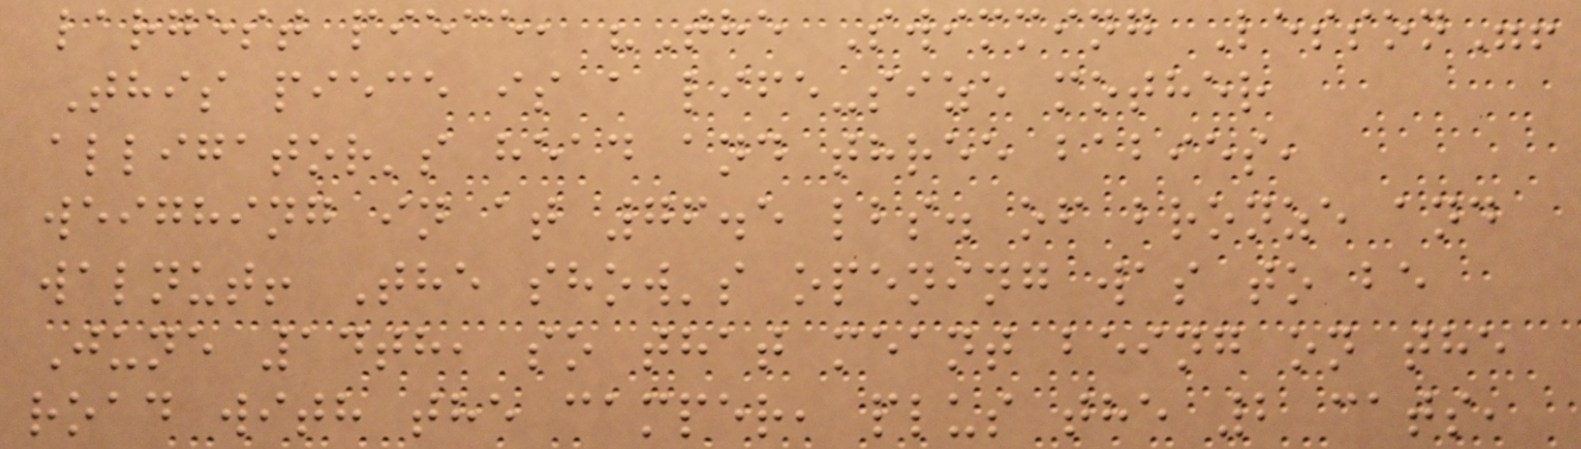largest piece, "The Swimming Lesson"!
This piece is a life-size mother
alligator's head and three babies,
weighing in at 76.5 lbs. of bronze and
walnut! The show's opening was to be
June 14th, so that meant being on the
road with the camper, plus the 2 cats,
